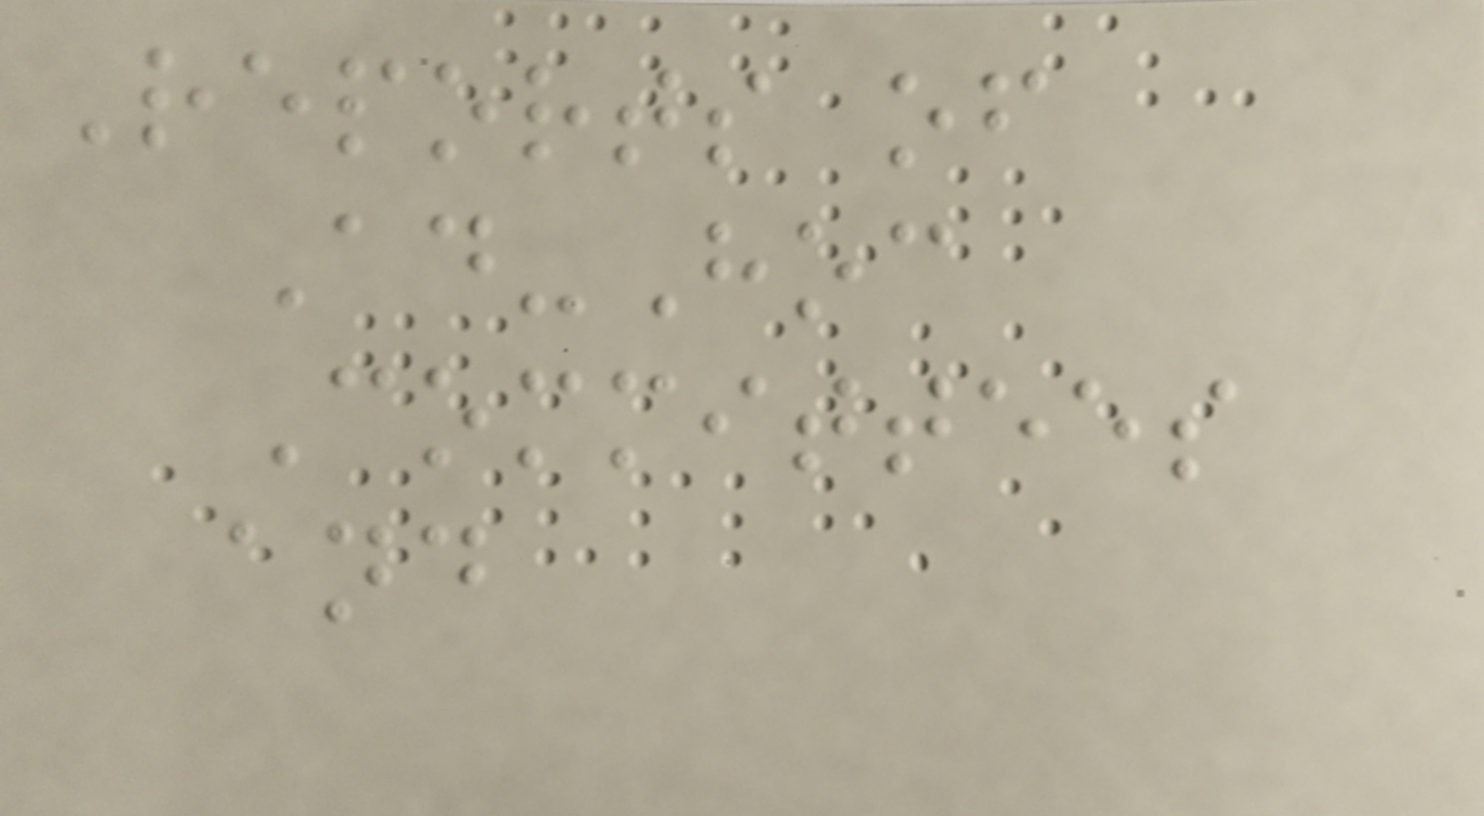Reports of
Ad-Hoc
Committees
and
